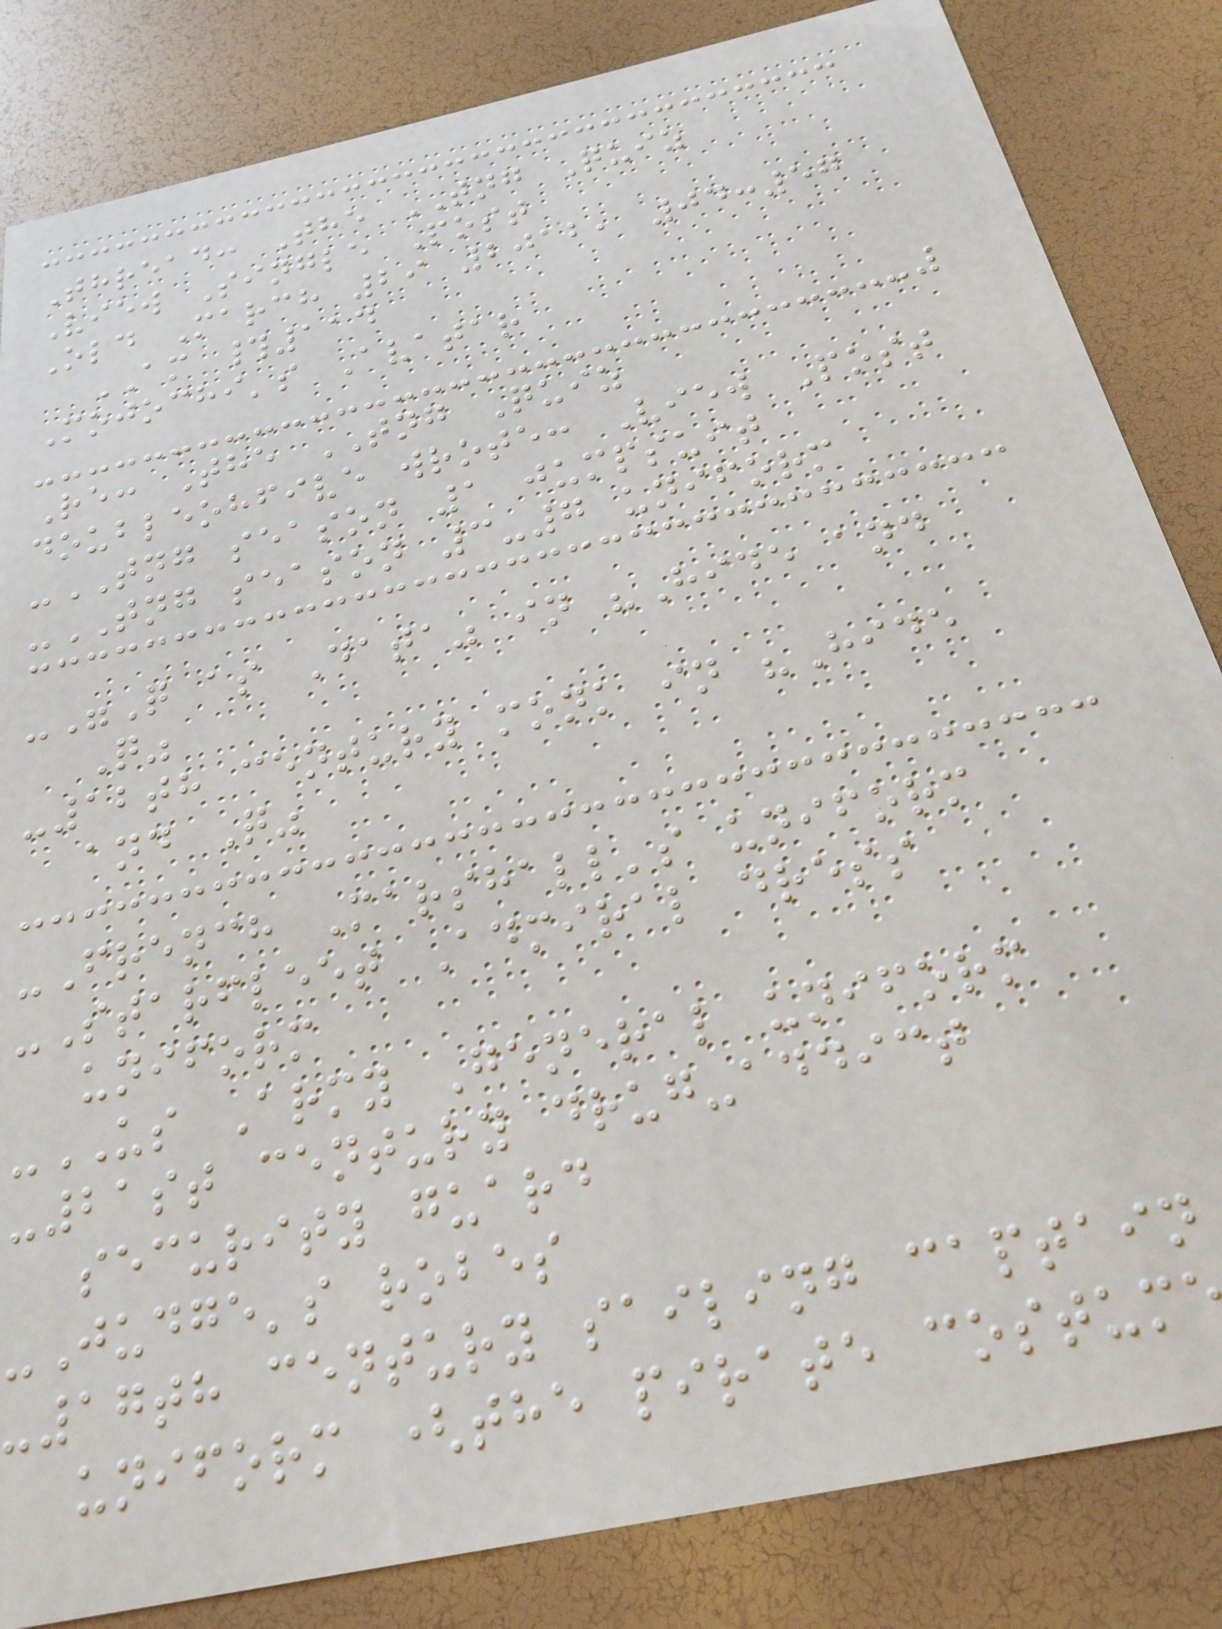Thread: The TNG Quiz
View Single Post
Old March 29 2012, 04:57
AM #114
Mojochi's Avatar
Re: The TNG Quiz
doubleohfive wrote: View Post
-TNG season 1 jumpsuit
-TNG season 3-7 uniform
-"Q as Data" in "Hide and
Q"
-12th century monk in "Hide
and Q"
-French Marshall's uniform
-Starfleet Admiral dress
uniform
-US Army General uniform
-21st century drug-addict
security guard
-Judge's robes
-17th century sailing captain
uniform (the pirate costum
